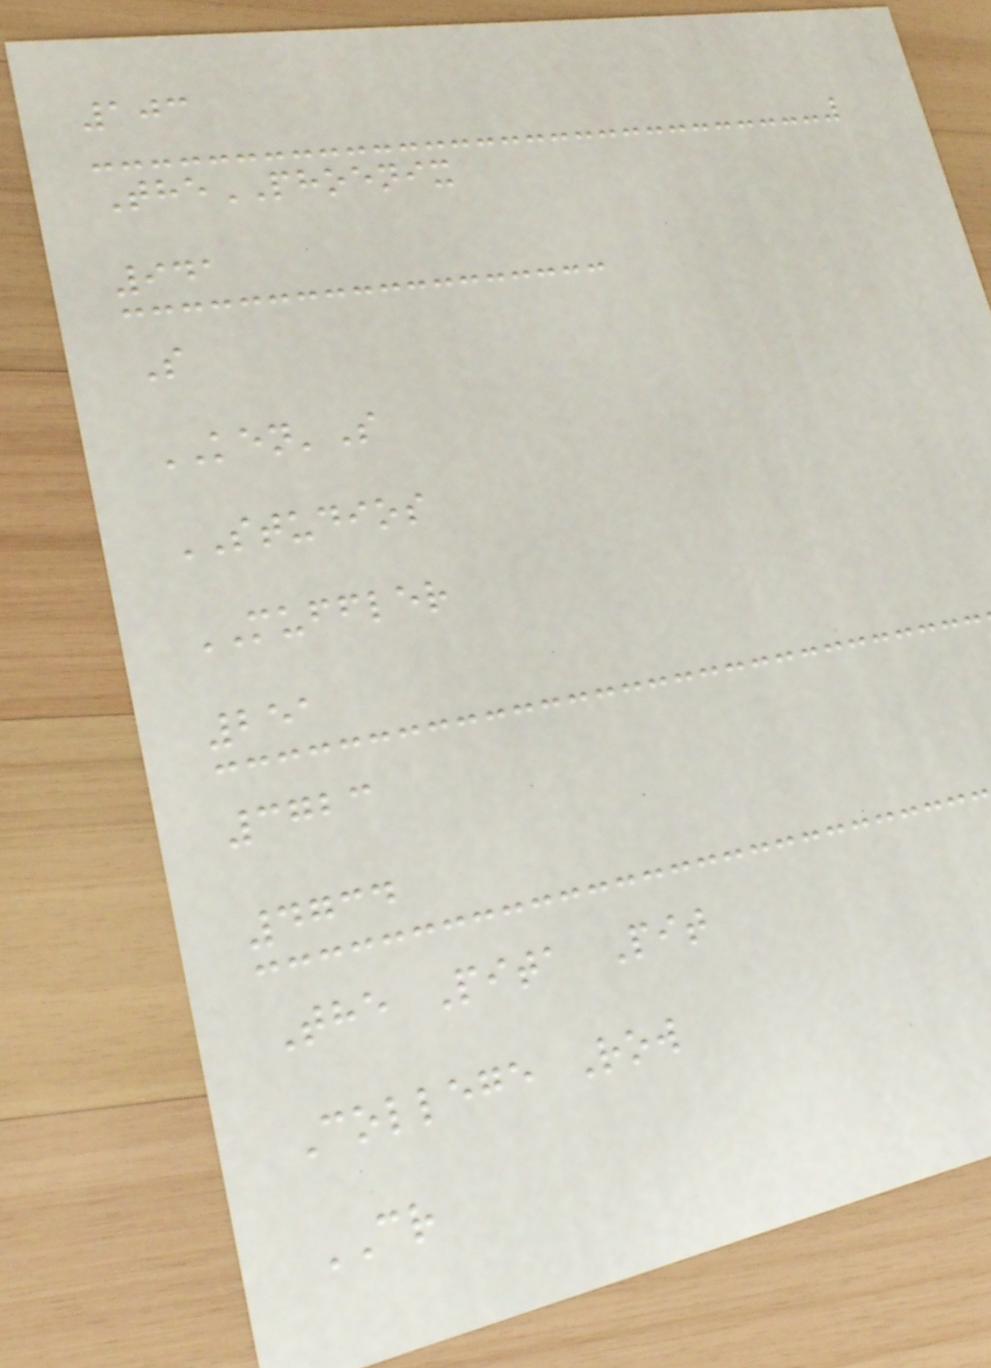103
ThePHOENIX
941
S
KEN'S
STUDIOS
MUFFLER
251
3723
4734
The Pita Pit
College Row
CR
